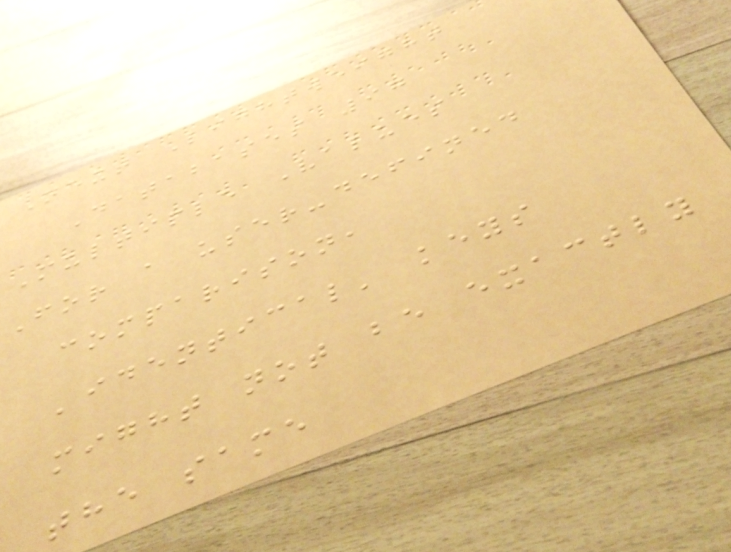Next Lightweight
Databases 97
Multiple Values
For a user-defined
comparison,
'identical' keys
might not be exactly
the same
